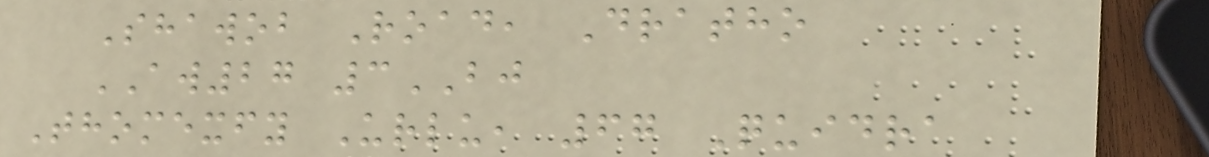Shawob Road, Dratho
AW27 3BJ
Thomexfy Urlu, 67 Quidra
